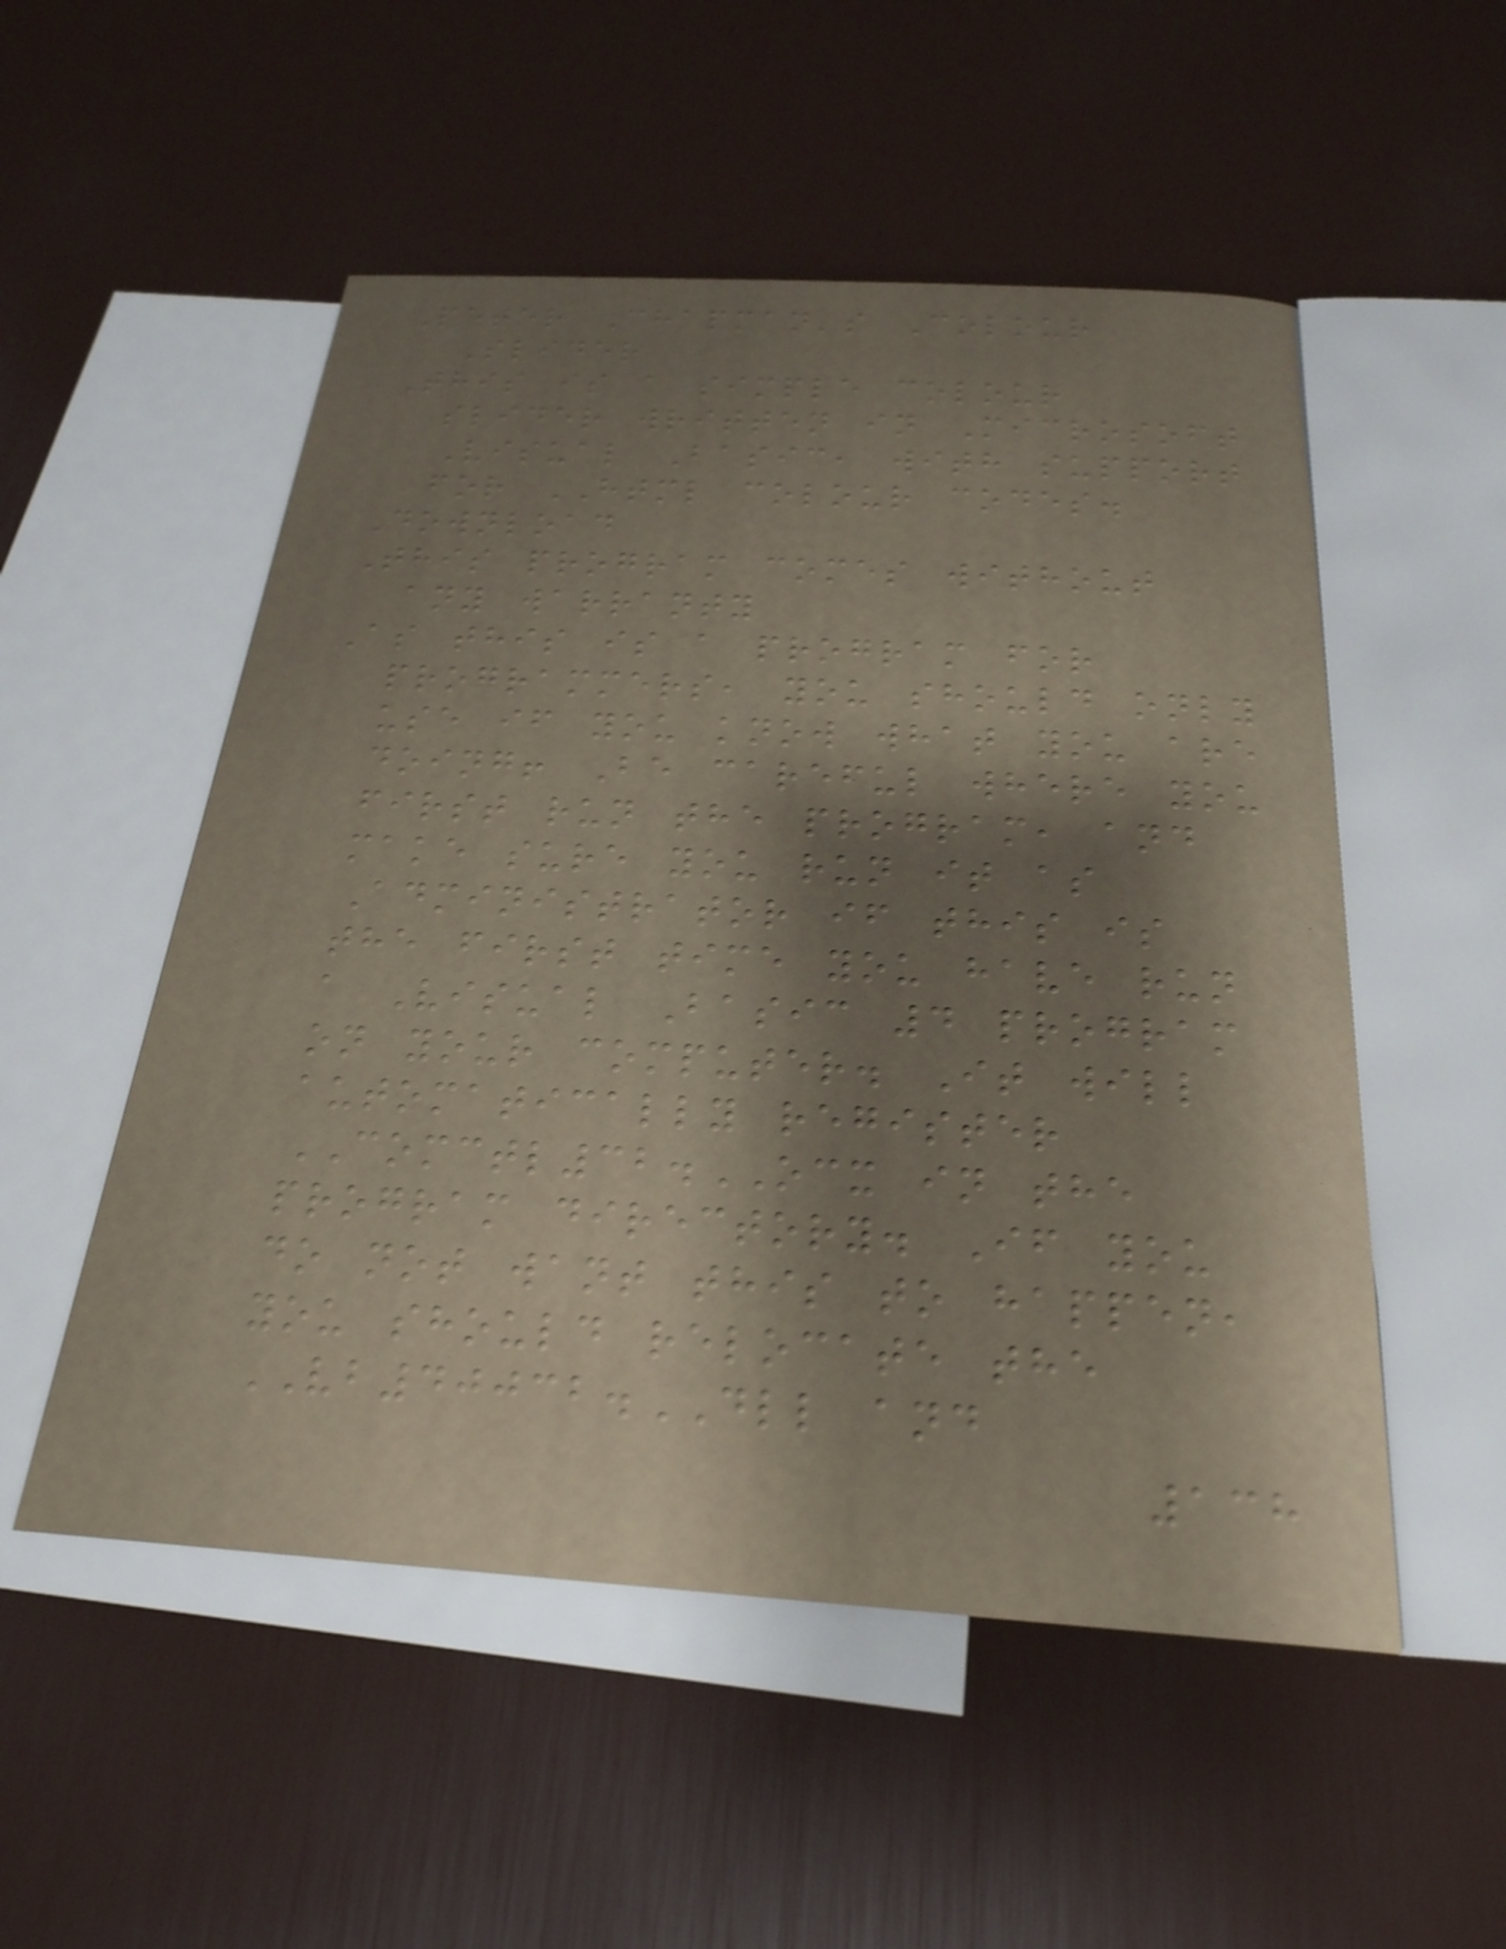Peter Chapman's Colour
Slider
This is a simple colour
slider written in Microsoft
Visual Basic, with support
for HTML colour codes.
Download
This program comes without
any warranty
As this is a program for
programmers, you should only
use if you know what you are
doing! Be careful where you
first run the program, and
make sure you run it as
Administrator if this is
the first time you have run
a Visual Basic 4 program
on your computer. It will
automatically register
COMCTL32.OCX in the
program directory. If you
do not want this to happen,
you should relocate the
VB40032.DLL and
138
